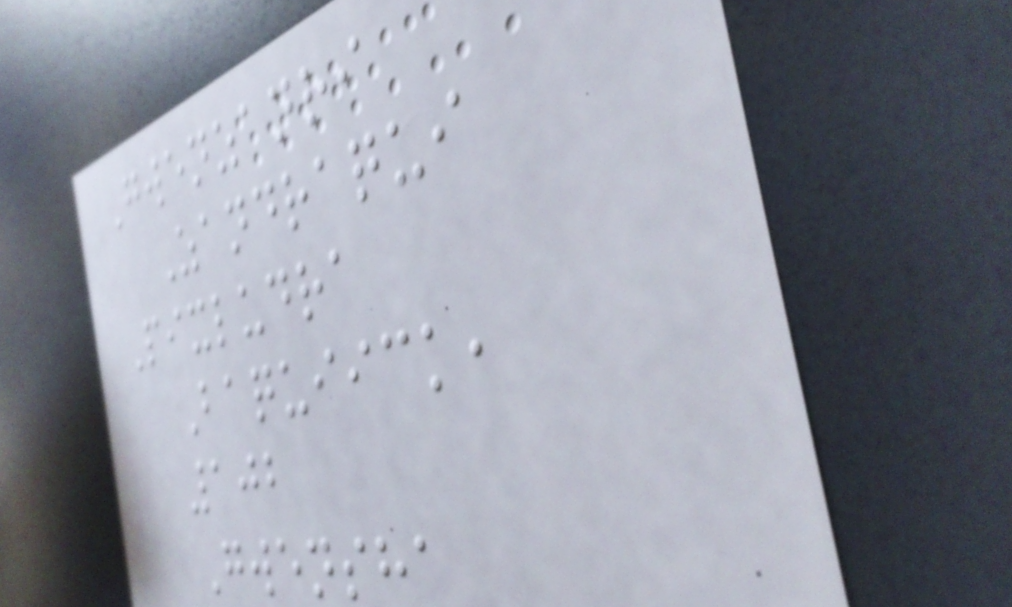Gwenzanri
Zandraqui
Pixludra
Baquiick,
102
Gwensha
